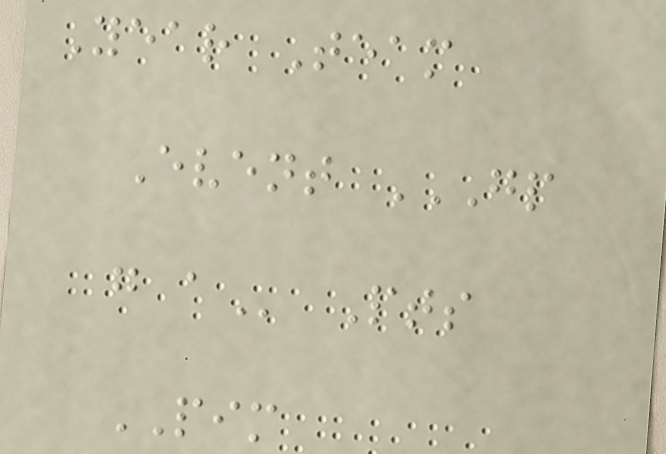Year Team
Event GP
G A Pts
PIM
